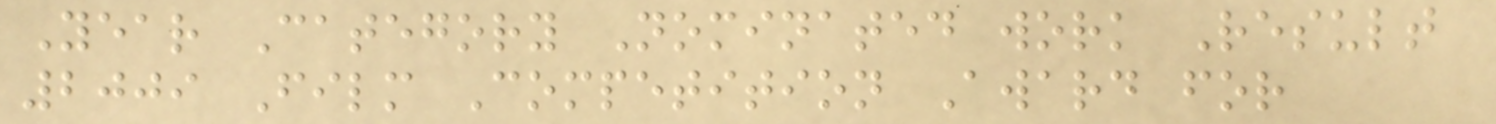Year Category Nominated work Result
2009 Film Competition Award for
